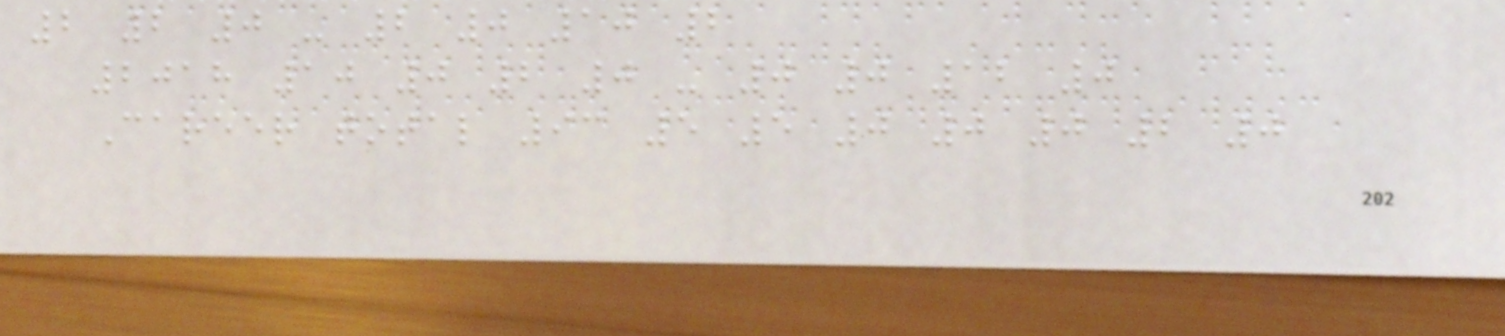2 2 0 - 2 0 10 2
2018 10 0 2 0 - 0 0 12 0
Career total 93 5 5 0 0 0 2 0
